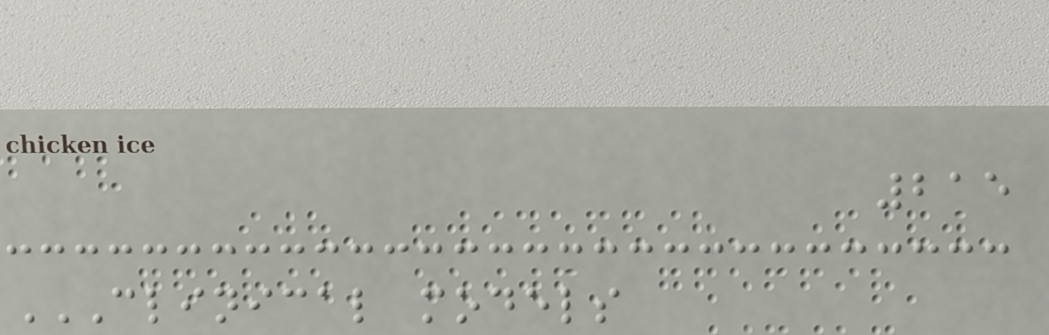215
CLINICAL MODELS
